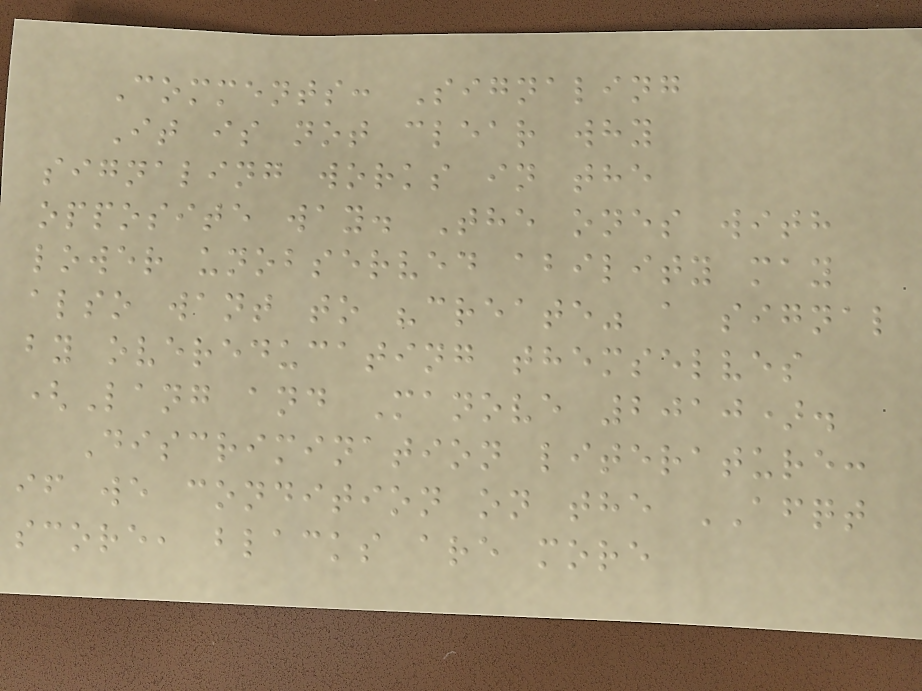Comments: Signaling
It is not clear why
signaling works in the
opposite way. The ones with
lower unobserved ability may
also want to "create" a signal
by overeducating themselves
(Lang and Manove 2010).
Discrimination literature:
if we condition on the AFQT
score, blacks are more
